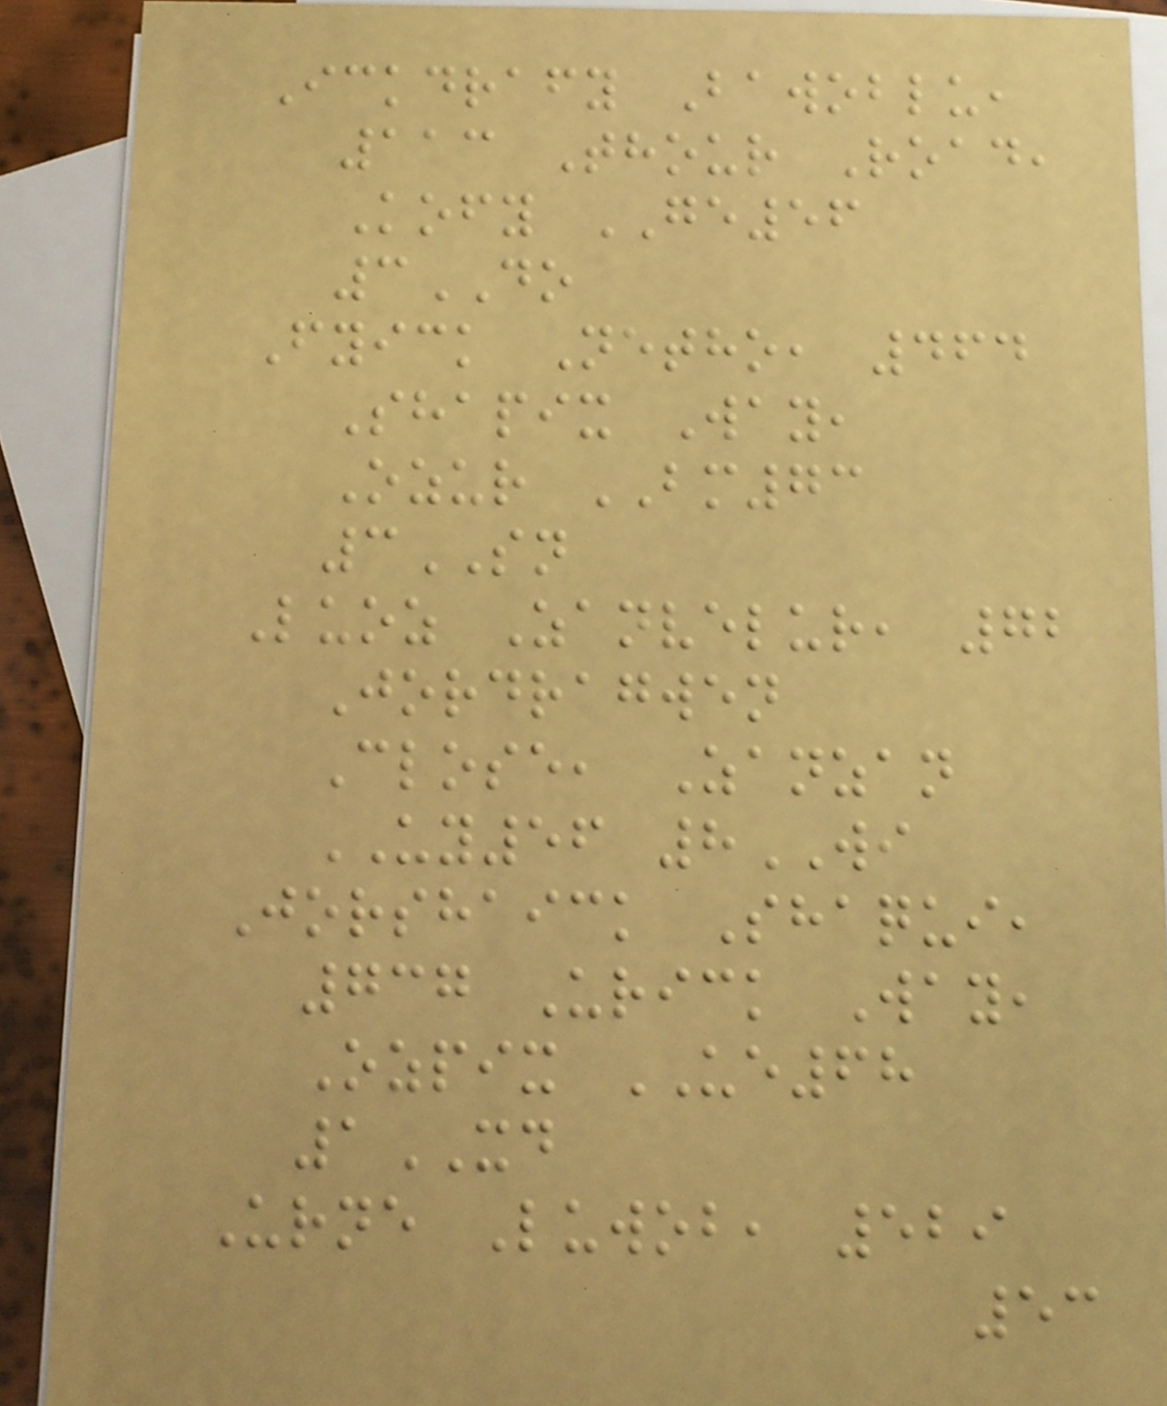Ickdrafy Bawoblu,
113 Thour Road,
Kofy GE56
3DO
Fyick Netho, 464
Shapix Way,
Ozur BM73
3SN
Luoz Zanvelur, 72
Jordragwen
Close, Zanzan
UY56 8WI
Jorshaick Shaqui,
737 Urick Way,
Ozpix UE68
1XD
Urne Luwob, 529
53
